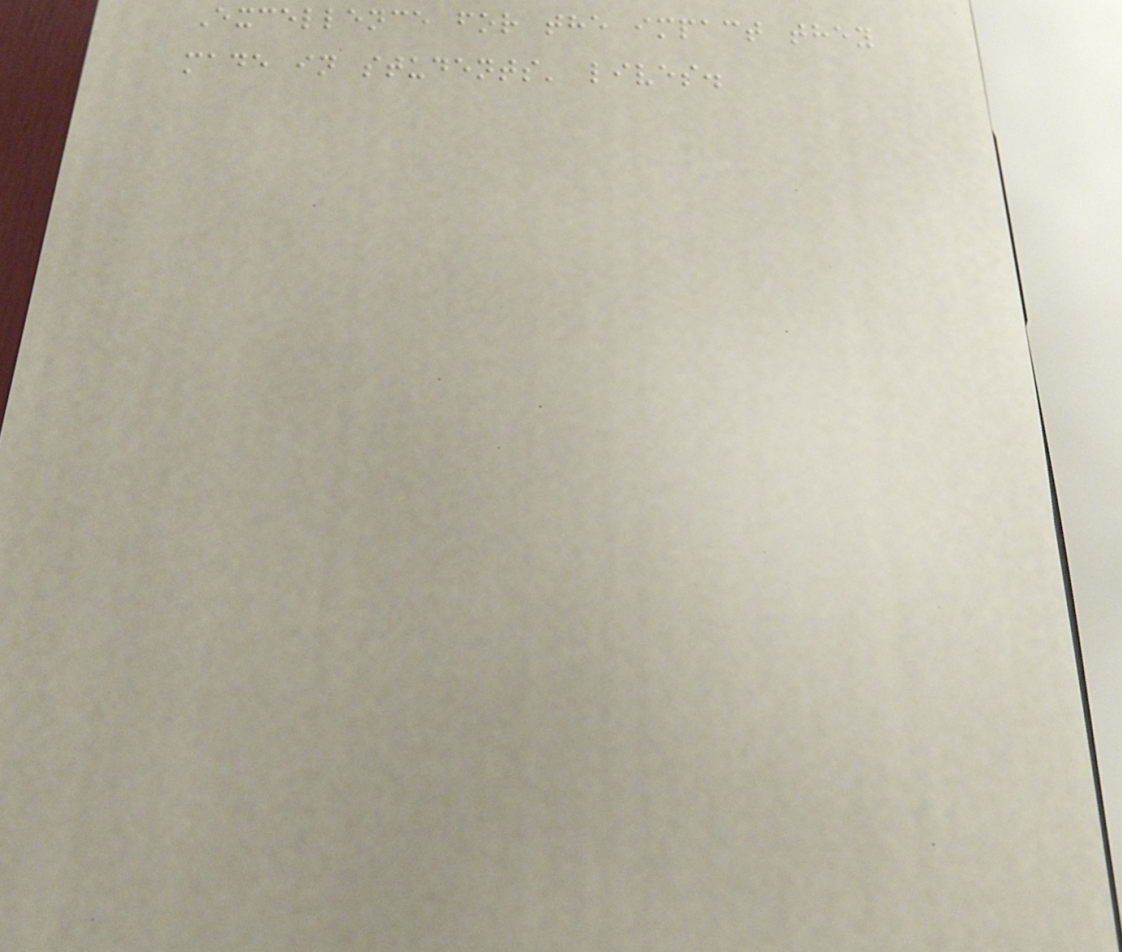Excellence for the impact they
made in students' lives.
